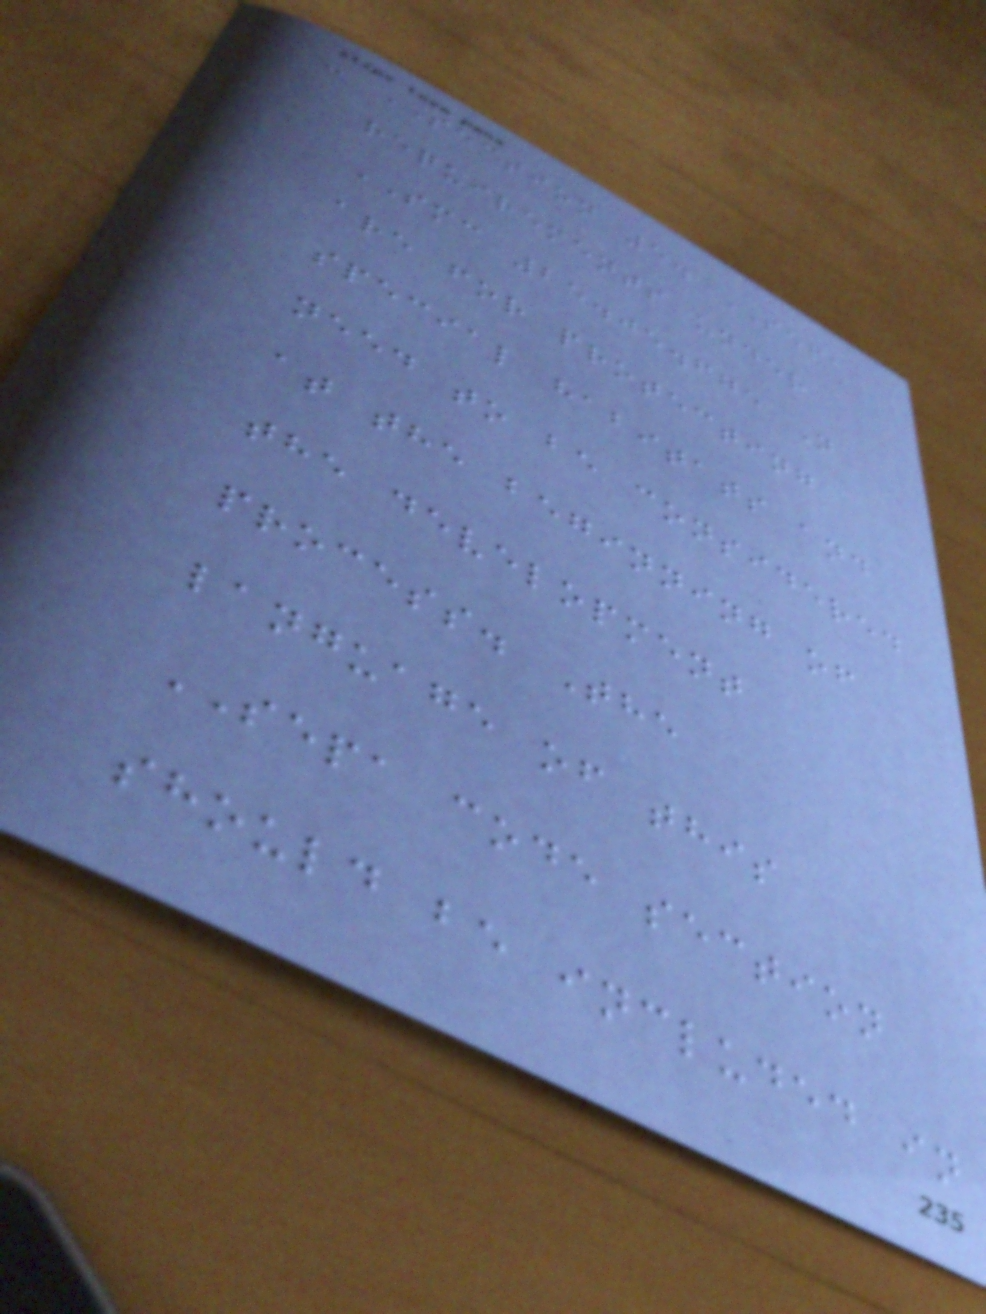- SECTION 5. SEPA
requirements under
SMC 25.05.675 N
are for protecting
special habitats and
need to be considered
at the beginning of
the development
process. The
language of this
SEPA code section
should be included in
